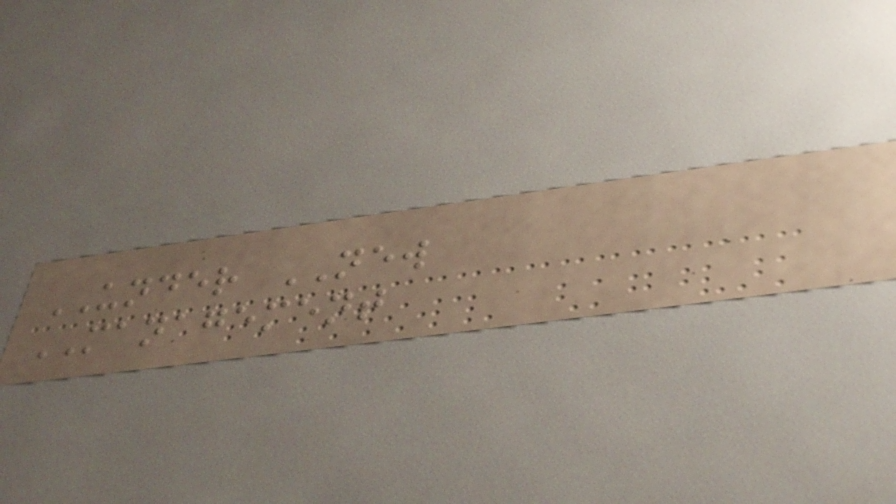UNDER NEW
MANAGEMENT
